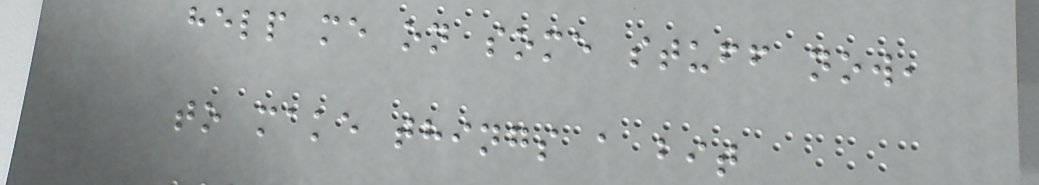help me on some stuff now,
to make things a bit
